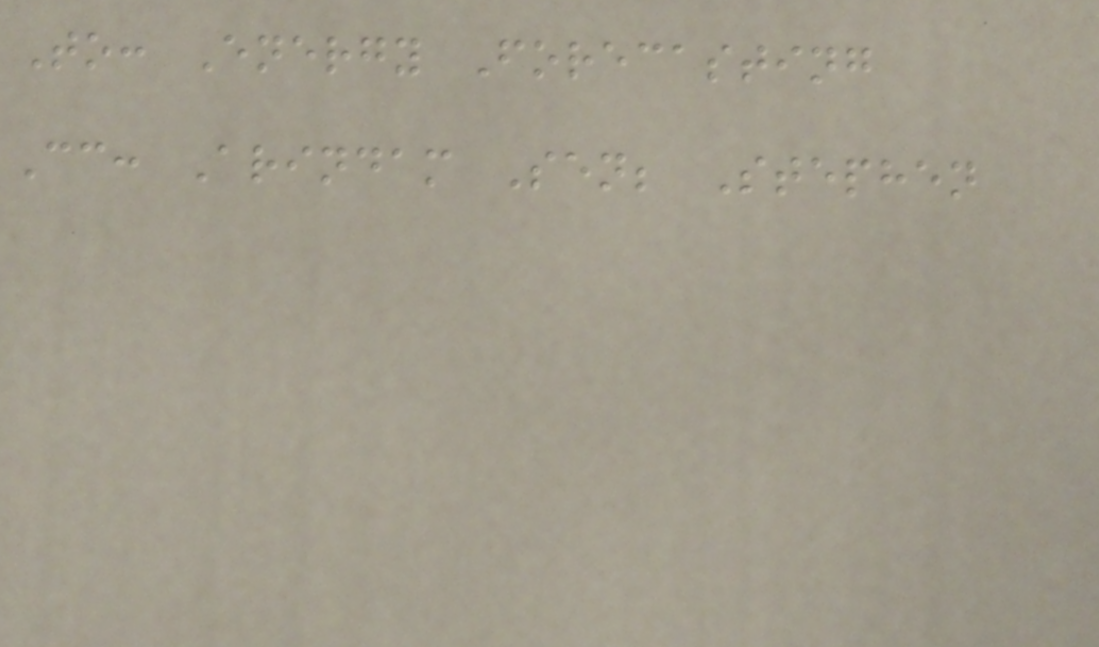To: Energy Forecasting
Cc: Arindam Sen; Stephen
